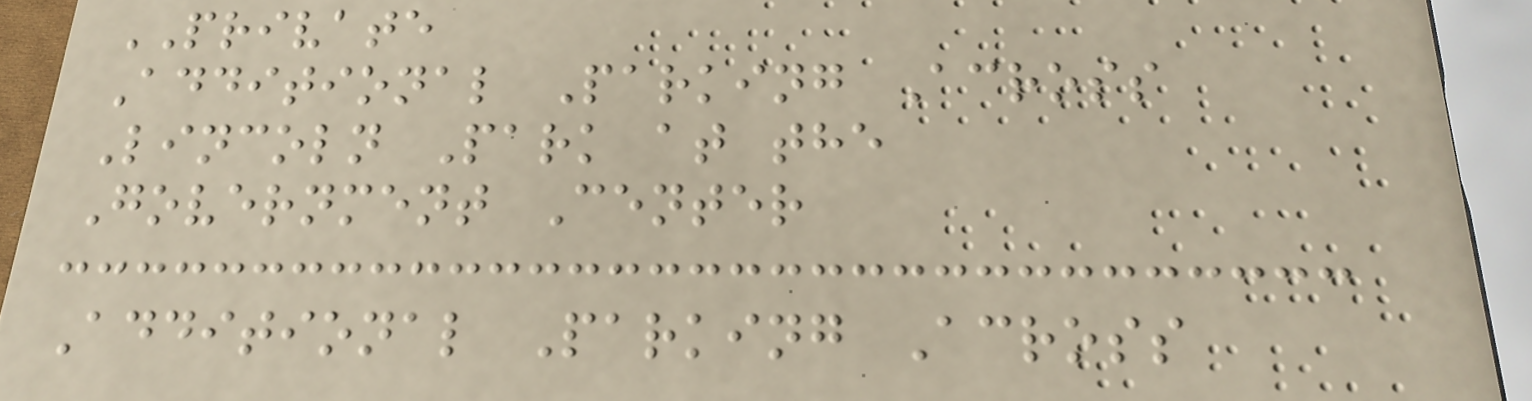PRIVATE
Additional Parking Across
Lincoln Park at the
Government Center
Additional Parking Across
